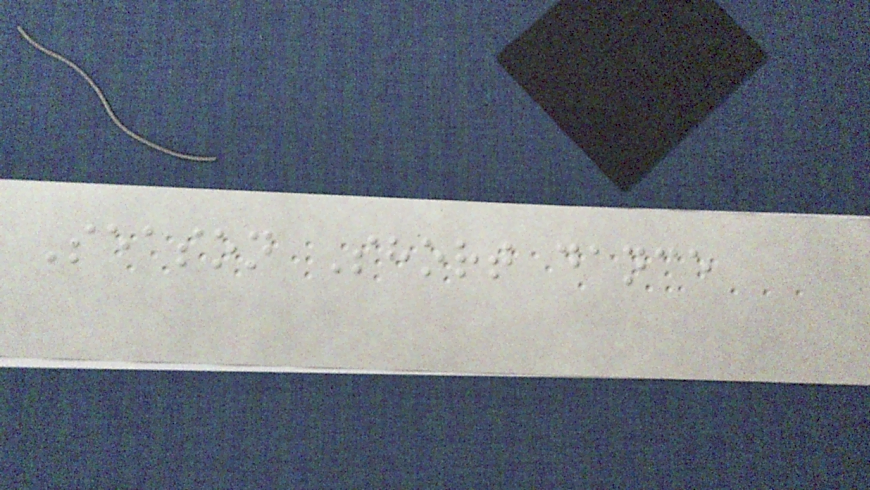Season Short dance
